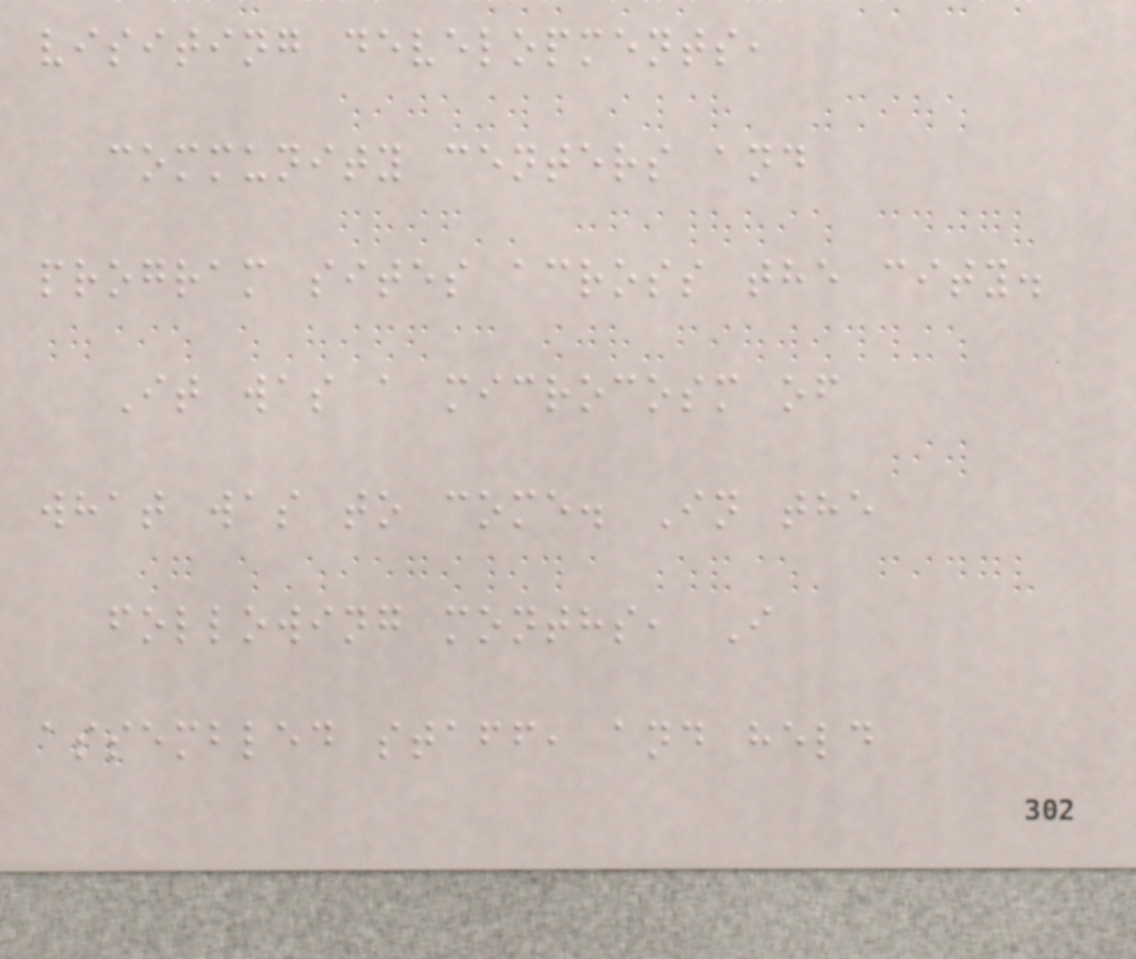visiting developments,
community centers and
program sites across the city.
It was a microcosm of
what was to come. In the
following months, I
assembled staff, and held
